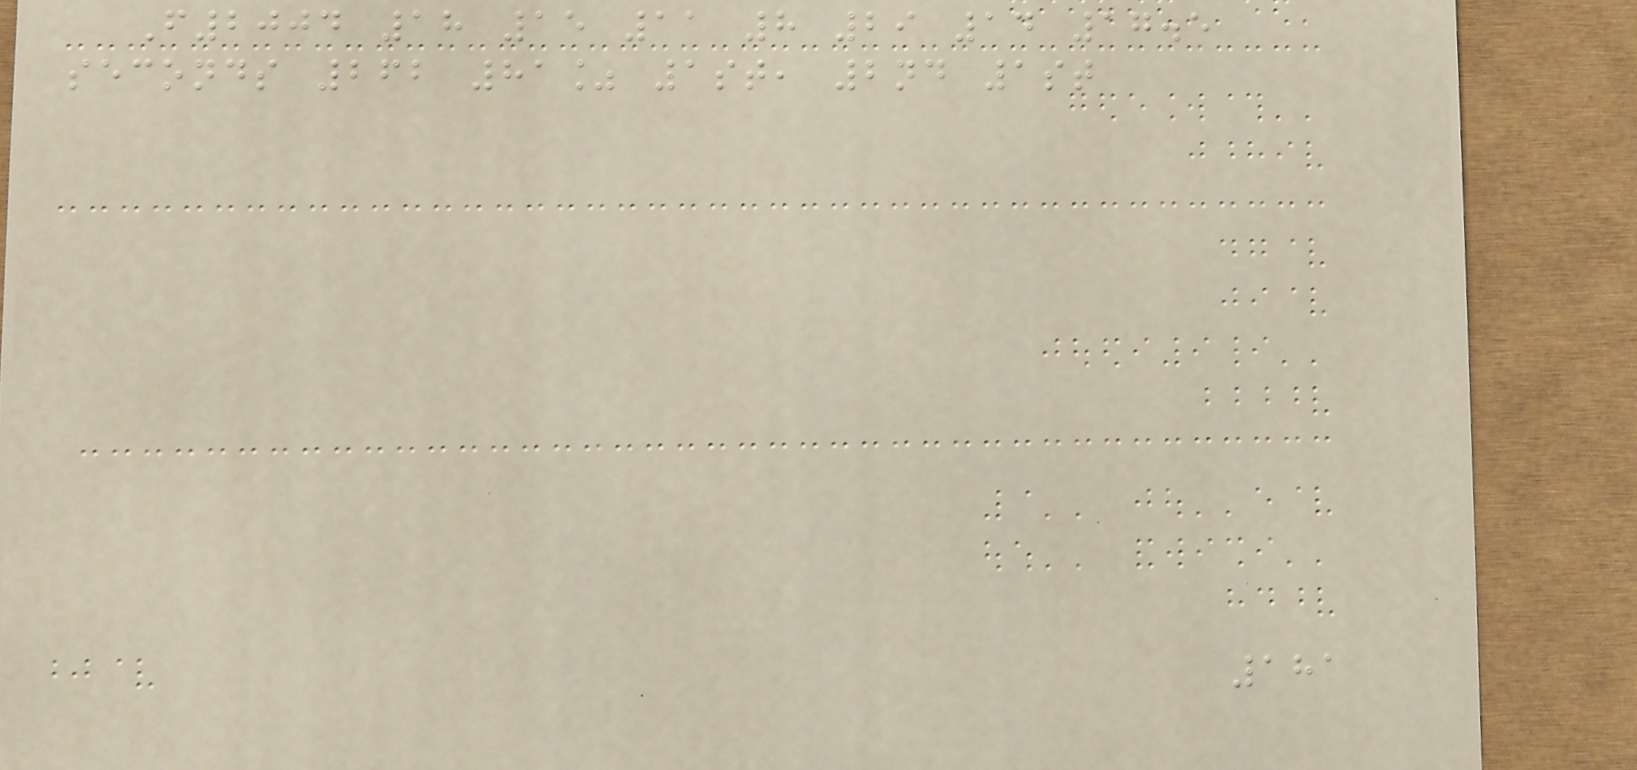F2004 18 15 11 8 29 14 17.5
seconds 262 81% 1st, 2nd 1st
181
